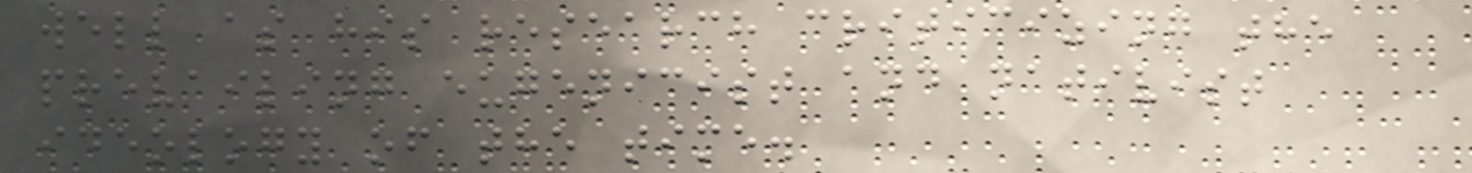well as his research criticizing the
prevailing eugenicist and nativist
ideology of the time.
